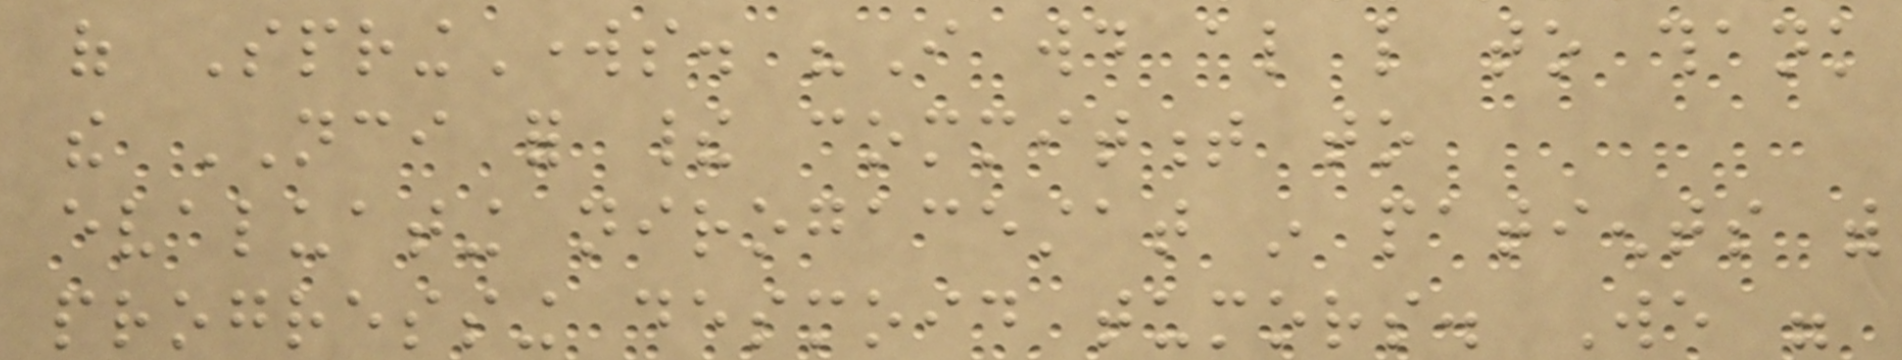of SpringWorks. "I would also like to thank
the NCI for their commitment to
evaluating nirogacestat in patients with
progressing desmoid tumors. We were
